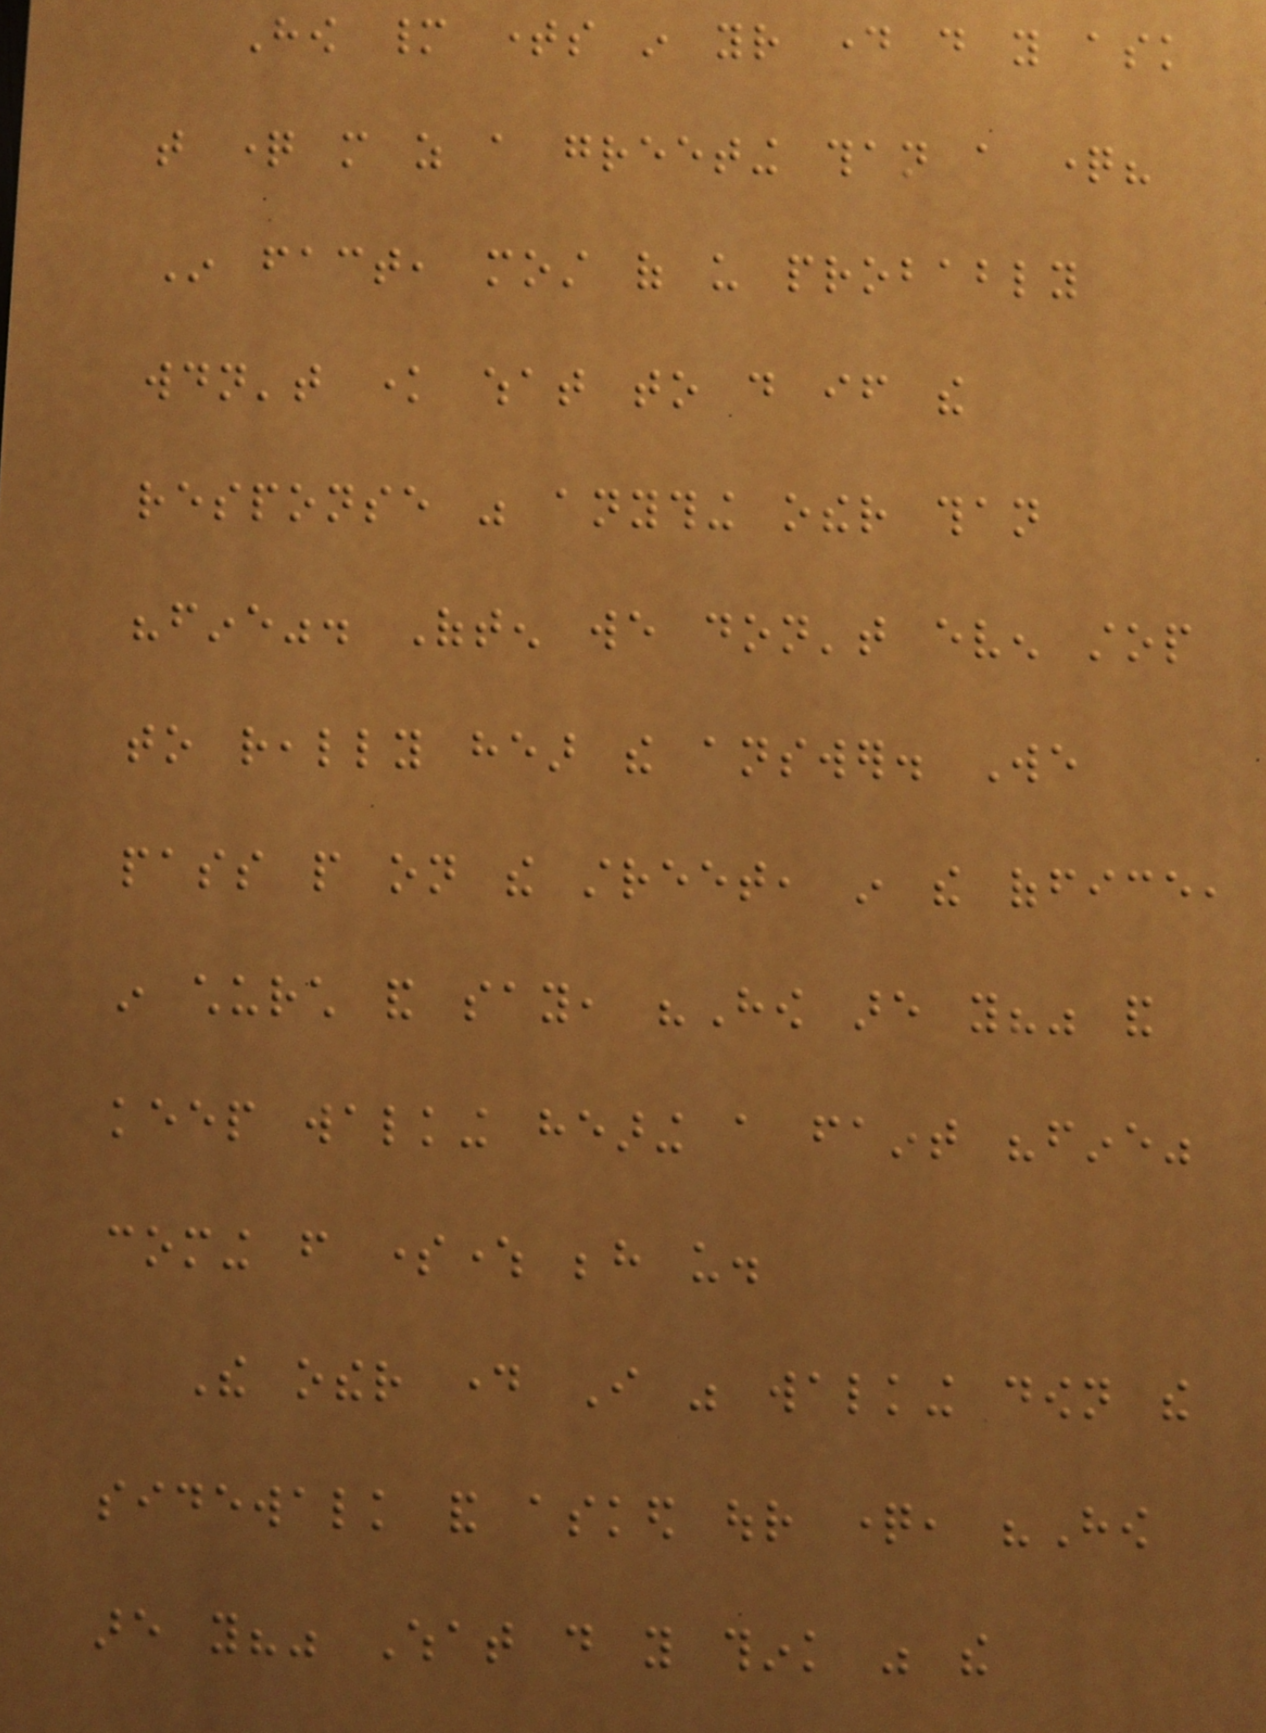How many times in your day do you ask
that question more as a greeting than a question?
In fact, most of us probably
wouldn't know what to do if the
response was anything other than
"fine". Often we don't even stop
to really hear the answer. We
pass people on the street, in the office,
in church and say, "How are you?" and
keep walking hearing a faint "fine"
coming from somewhere behind us.
The other day I was walking down the
sidewalk and asked our question, "How
are you?" What do you think was the
